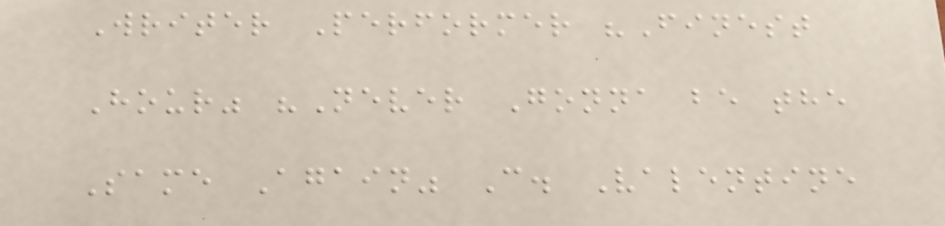Writer Performer "Finest
Hour" "Never Gonna be the
Same Again" C. Valentine
